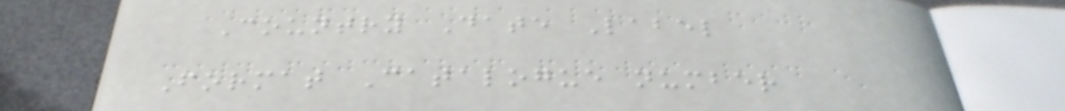Country Date Label
Format Catalogue number
